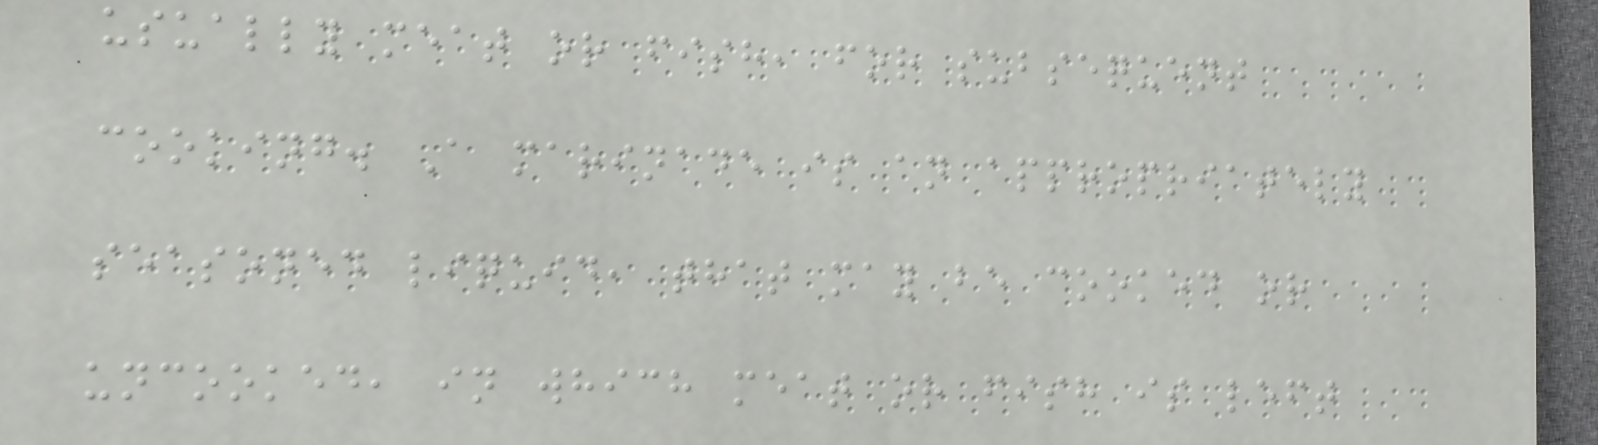usually meat or fish, for subsequent
cooking. A marinade is an appropriately
seasoned liquid, that may be cooked or
uncooked, in which meat or fish is left
